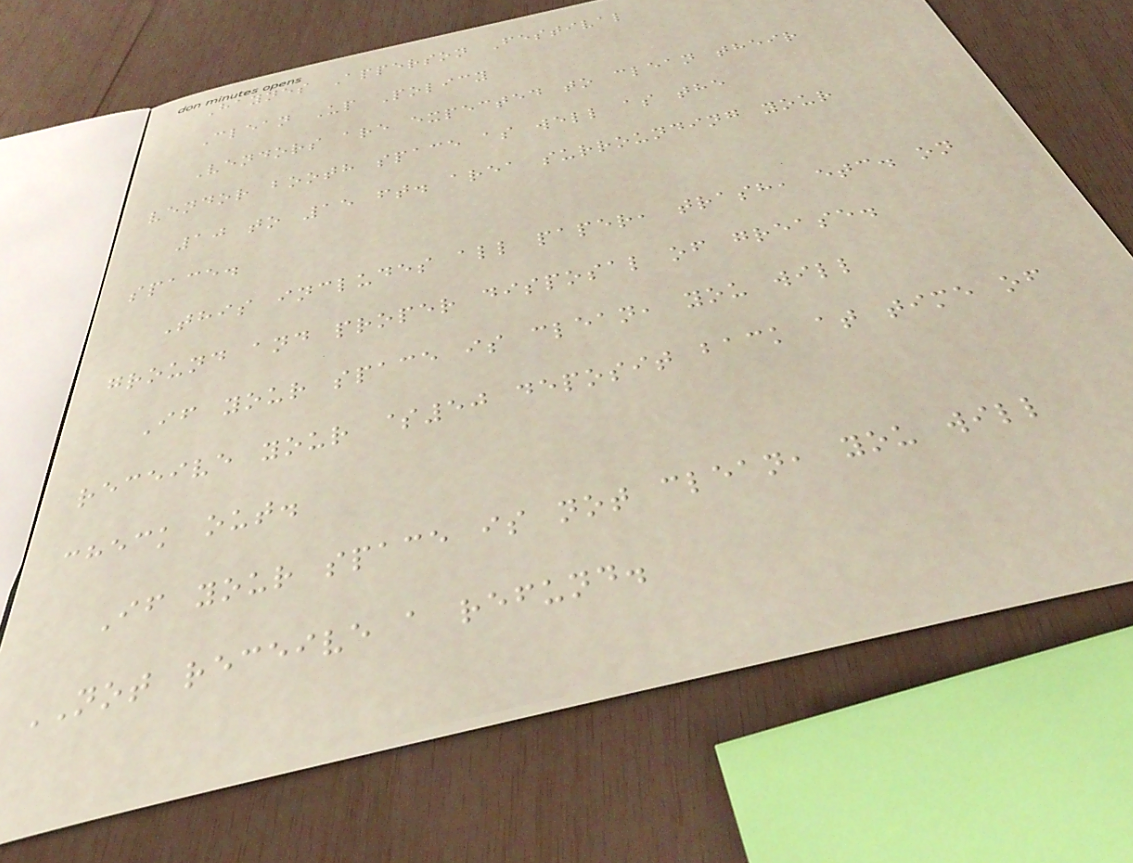Haynes Apperson Festival
Clean Up Policy
Vendors are expected to clean their
vendor booth space as well as the
10 to 15 ft. area surrounding your
space.
This includes all paper, trash, etc. on
ground and proper disposal of grease.
If your space is clean, you will
receive your $50 deposit back at time of
check out.
If your space is not clean, you will
NOT receive a refund.
